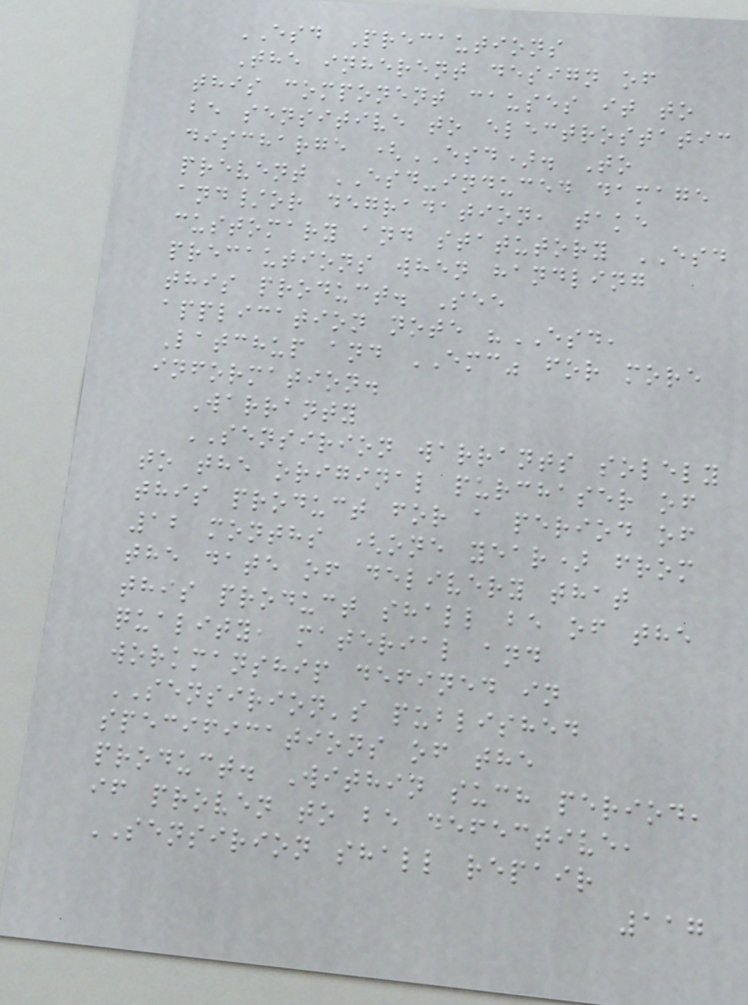ESD Precautions
The inherent design of
this component causes it to
be sensitive to electrostatic
discharge (ESD). To
prevent ESD-induced damage
and/or degradation, take
customary and statutory ESD
precautions when handling
this product. See
application note "ESD,
Latchup and EMC" for more
information.
Warranty
SENSIRION warrants solely
to the original purchaser of
this product for a period of
12 months (one year) from
the date of delivery that
this product shall be of the
quality, material and
workmanship defined in
SENSIRION's published
specifications of the
product. Within such period,
if proven to be defective,
SENSIRION shall repair
117
